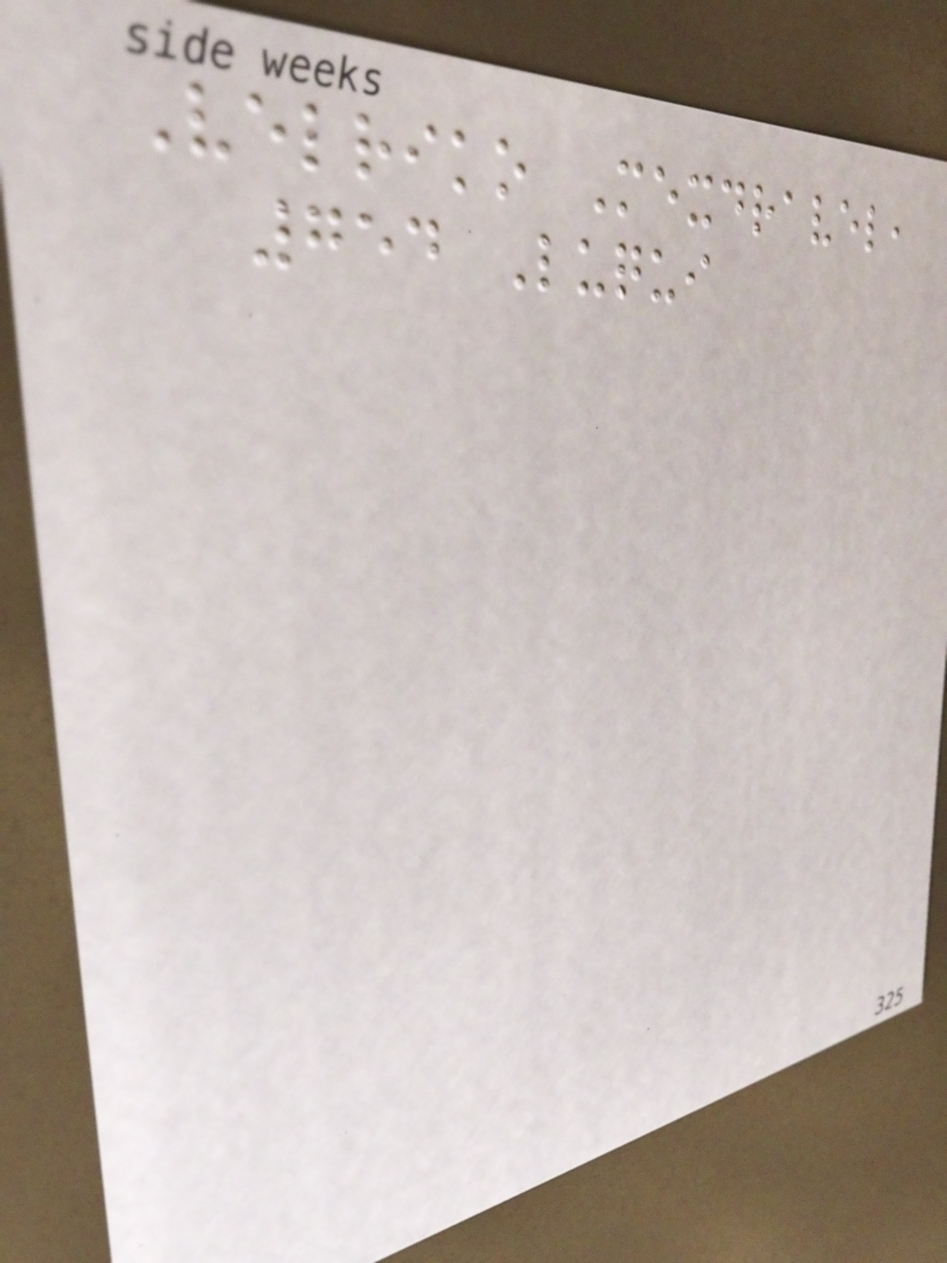Velriko Mexdravel,
754 Luqui
